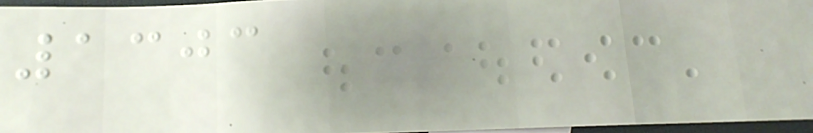1303
